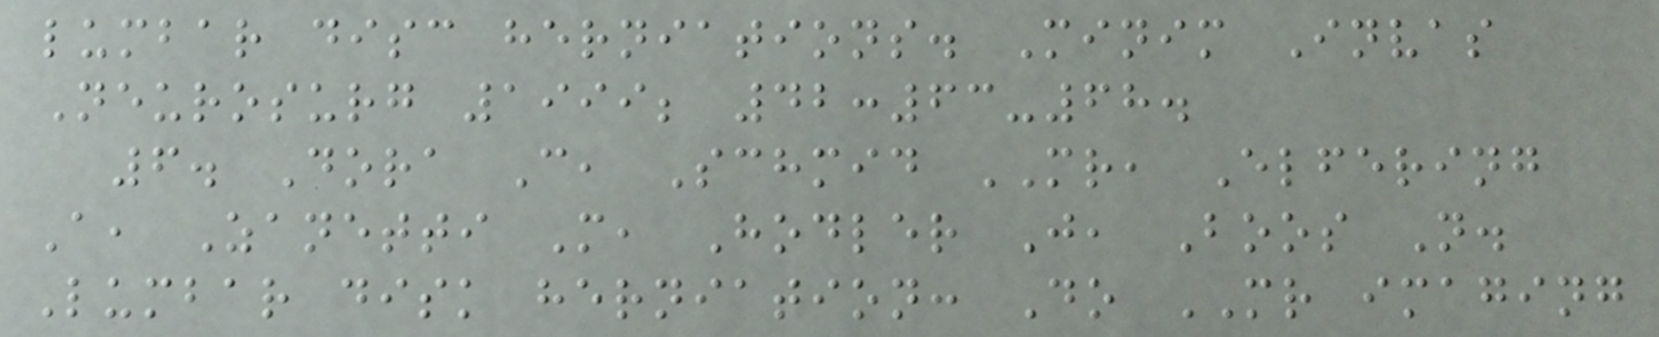lumbar disc herniations. Minim Invas
Neurosurg 1999; 42:63-68.
6. Dora C, Schmid MR, Elfering
A, Zanetti M, Hodler J, Boos N.
Lumbar disk herniation: Do MR imaging
